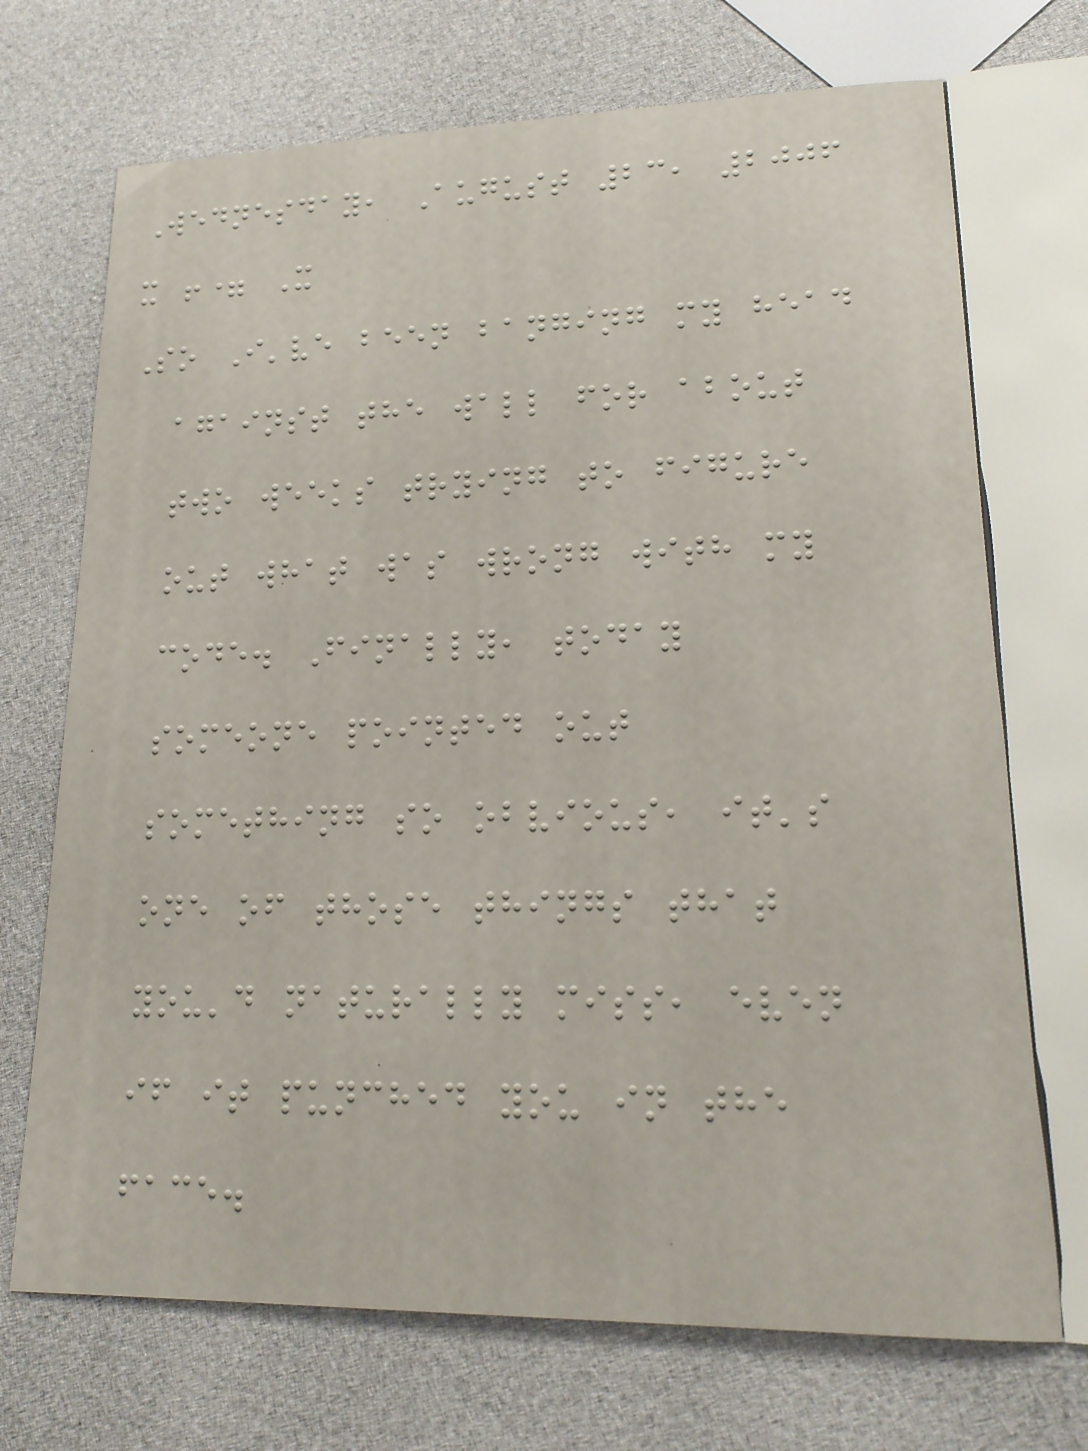Wednesday, August 23, 2006
x != X
So I've been banging my head
against the wall for about
two weeks trying to figure
out what was wrong with my
code. Finally, today
someone pointed out
something so obvious, it's
one of those things that
you'd naturally miss, even
if it punched you in the
face.
